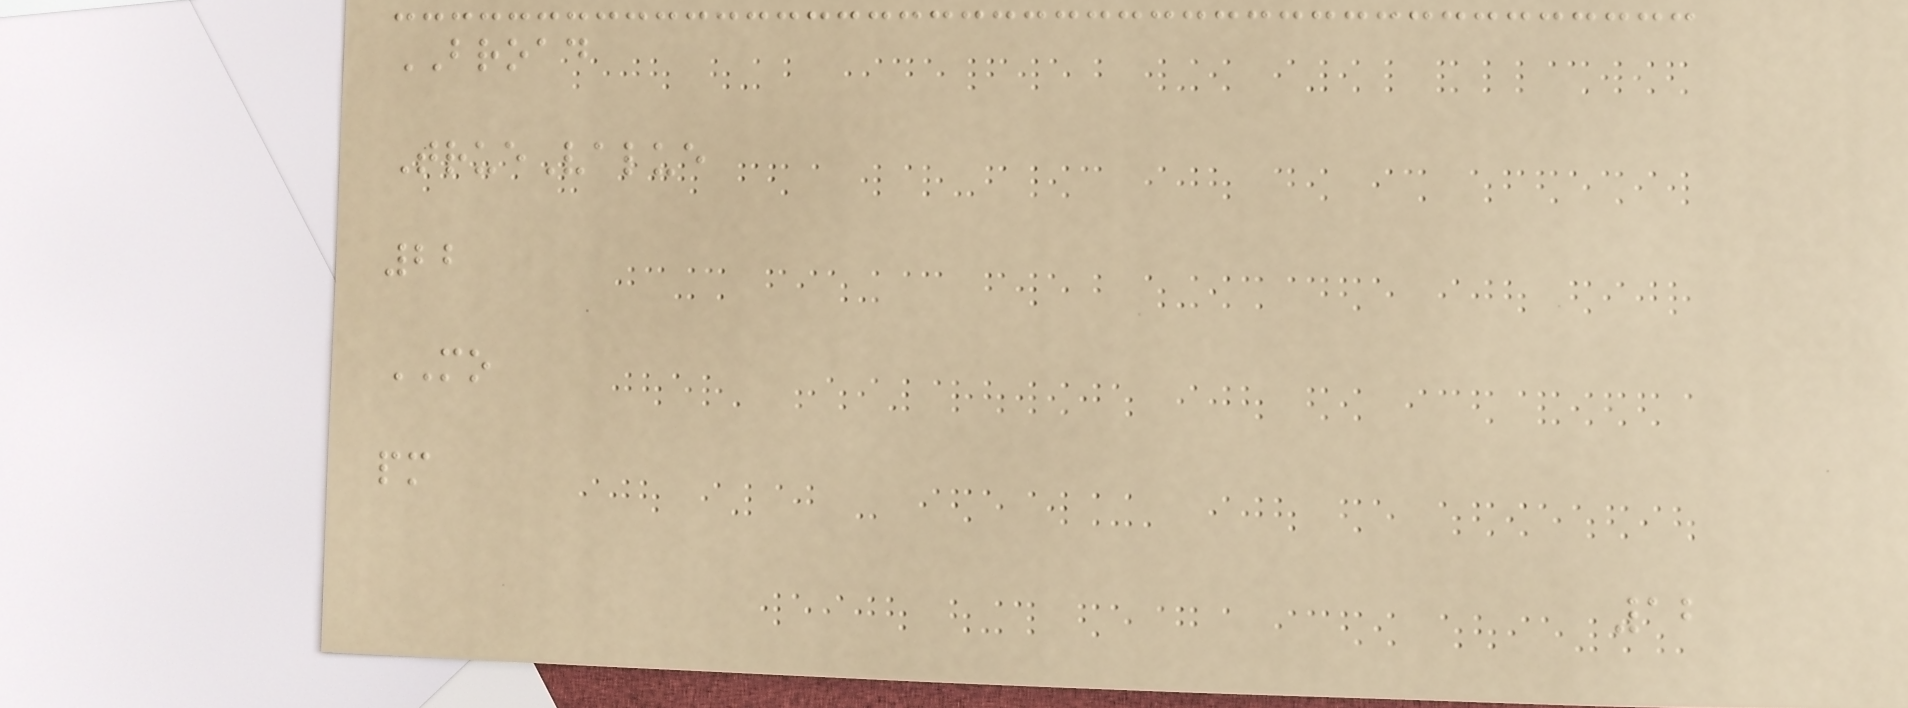BROAD
TrueValue
22
MO
pm
12
